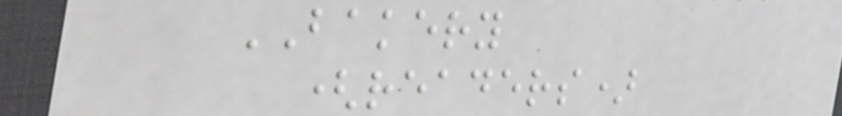BAKERY
(readers)
